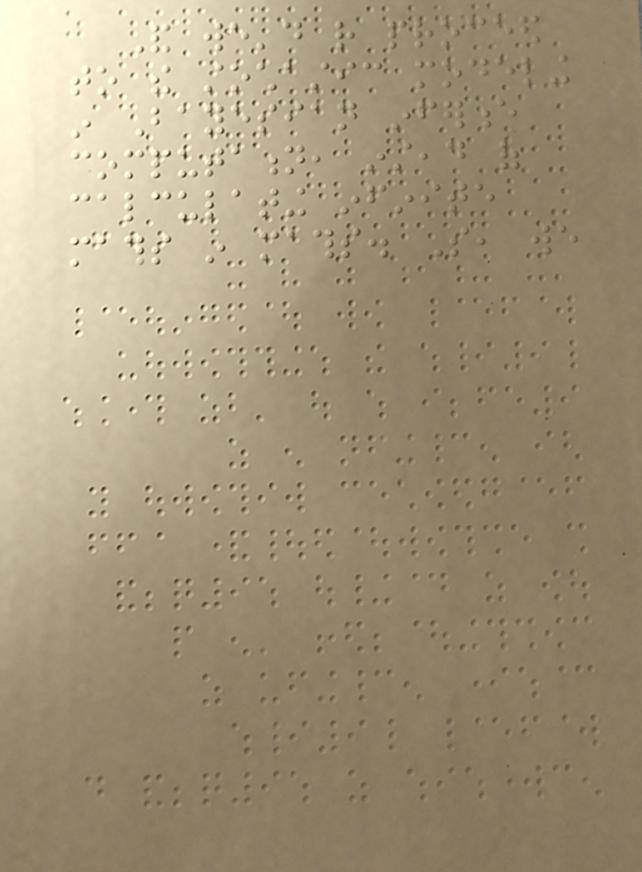And we'd rather proceed
to the stochastic modeling
in Bayesian inference
computation, instead of
calculating infinite
maths in maths. So, we
